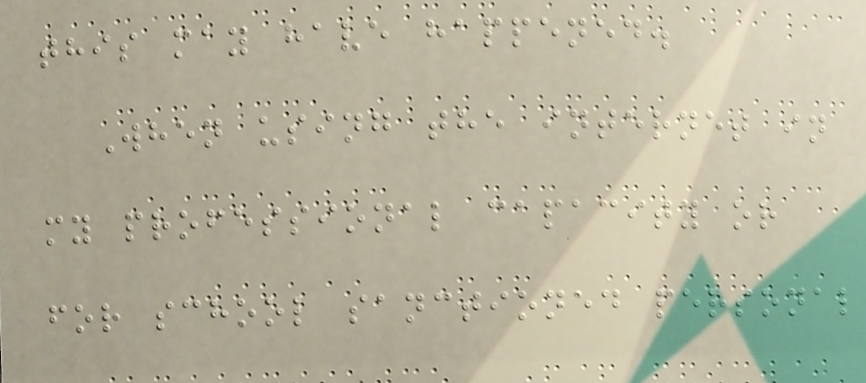this may have happened.
When using the internet in
my professional capacity or
for school sanctioned personal
